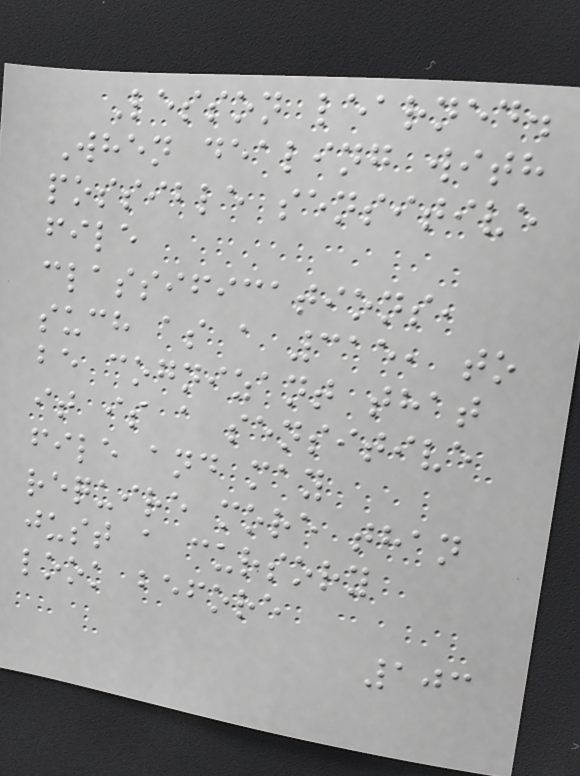Lesson learned.
When dealing with
possible sensitive
file
classifications,
such as a 315, to
be cognizant that
it is a sensitive
file and may
require more than
just a cursory
look before
103
